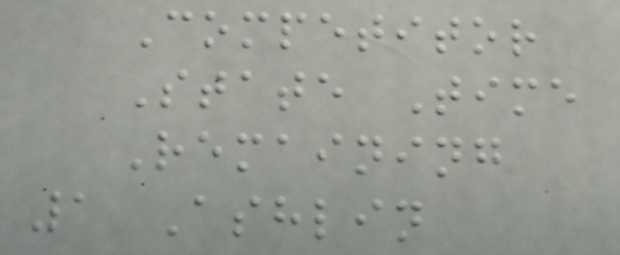Competitor
State Time
Remaining
1 Ashlin
